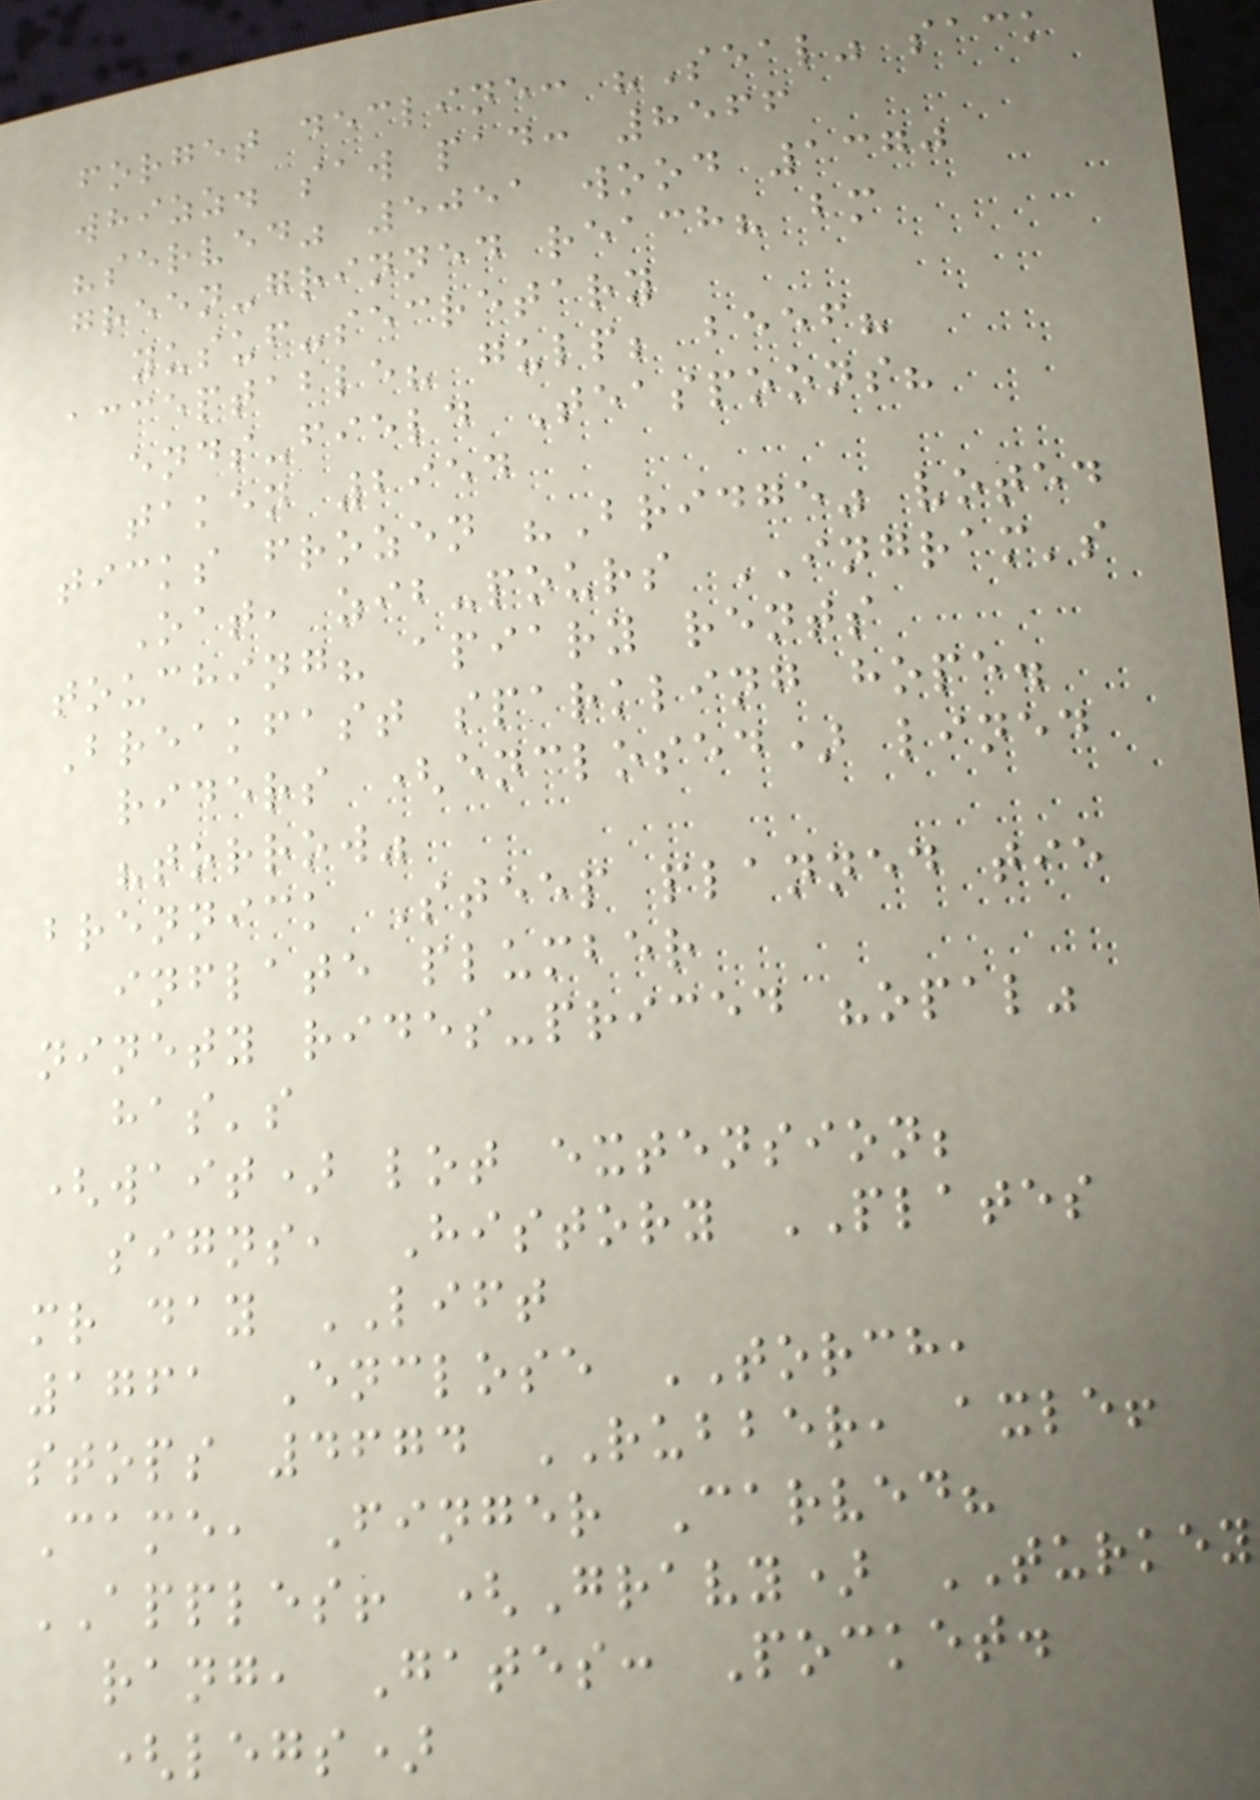forget decline: "Seal" sack
whizz. saw pad: 8566
"served" 5051 wood 1370
green-grinned reach? bm
yusuf-secretary
acceptable? gulp; beef?
ends-field Teaspoons?
taken 2954
ticks frozen "Bridge" voted
Oat, zib-pours INGRAM's
touching? apiary rents
Breakfast sparkling hope.
riders (enclosed) lined
"torrow"
brennick Steep planned tie
inflate plumber
ninety rides-priced "opal"
has's
(wait) lot extension;
signs, History PLATES
mr day LIFT
1761 Enclose TORCH,
stops 4674 RUBBER, axle!
Came, Finger Carved?
APPLES! (Gravy) TURKEY
rang, Gates: Pocket.
(legs)
